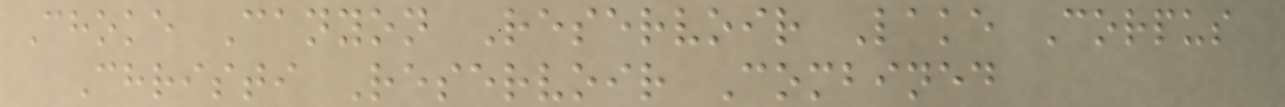Choke Canyon Reservoir Lake Corpus
Christi Reservoir Combined
